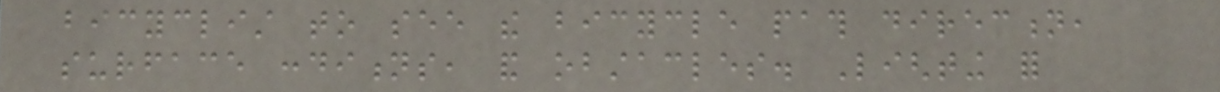bicyclist to see the bicycle path direction,
surface conditions, and obstacles. Lighting for
